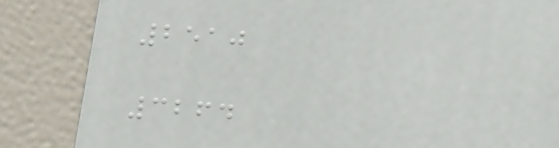2510
3264
